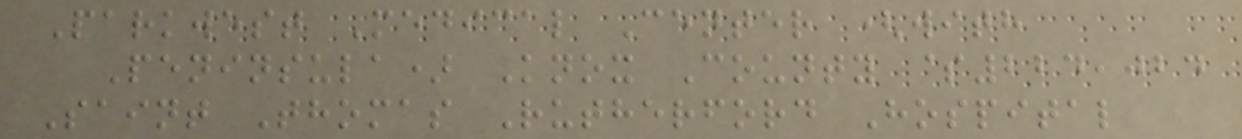Parkwest Medical Center (with
Peninsula) Knox County $224,024
Saint Thomas Rutherford Hospital
